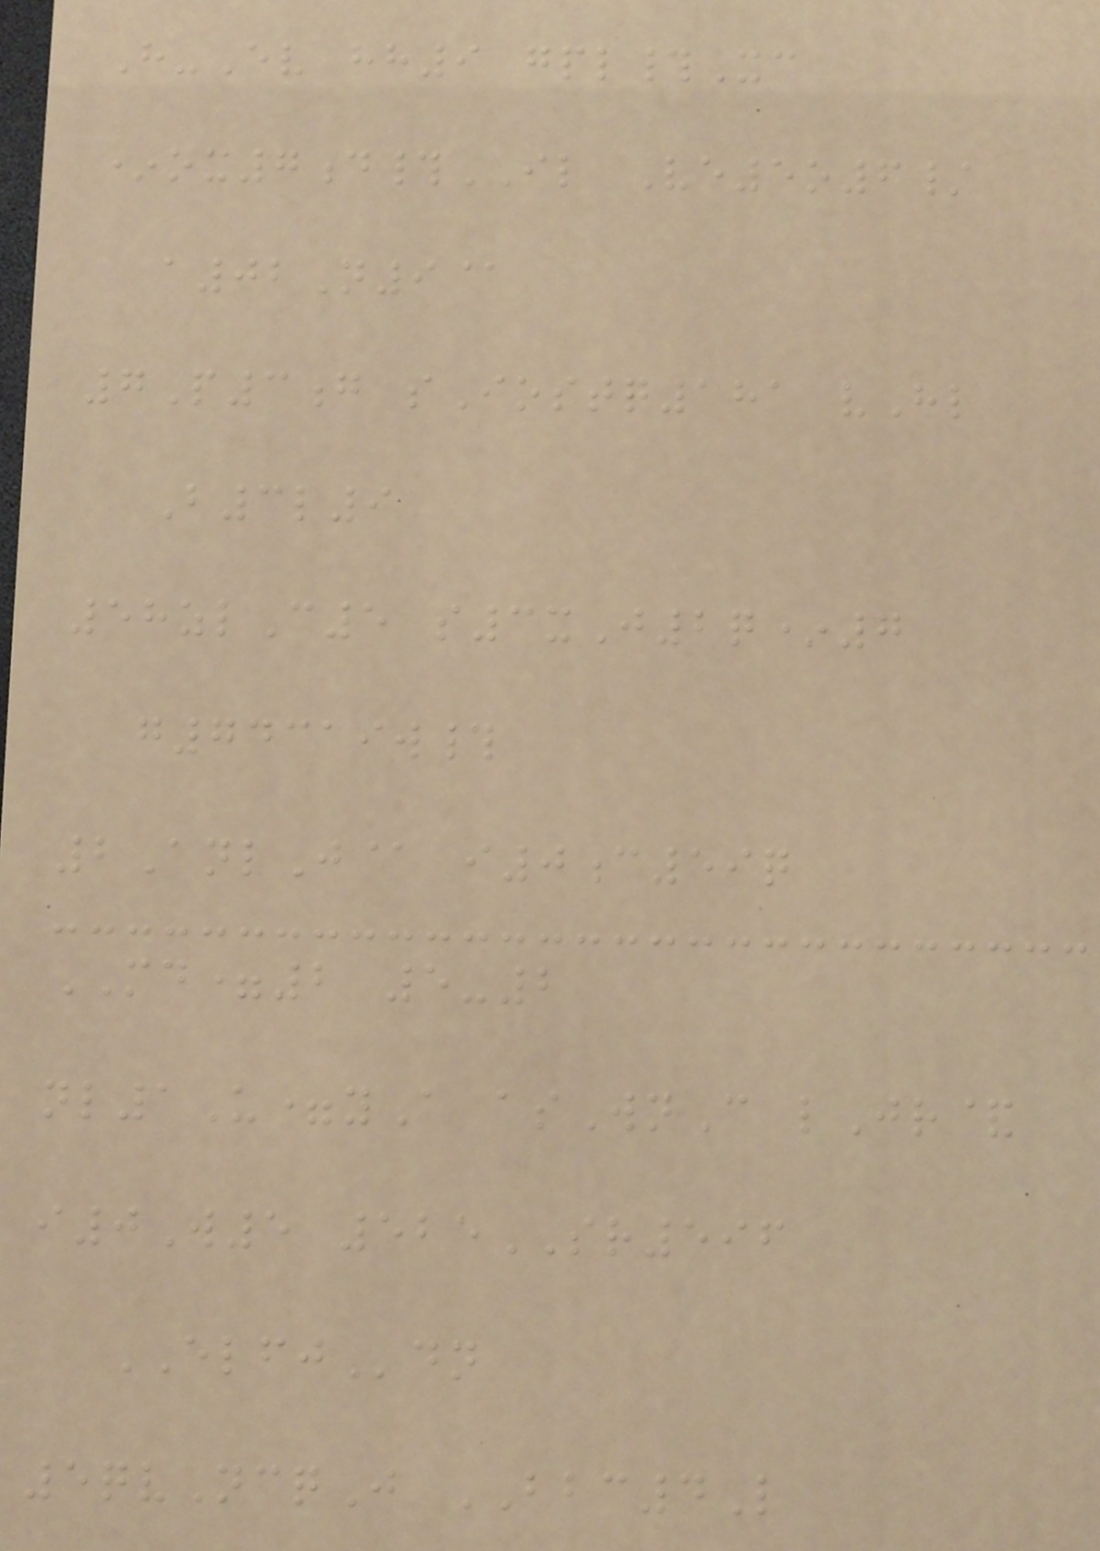H-Ev hh9 gpl#Xc
*ox7d#IL Ve5o6/
a02N9@
7P3g sIostq181 vHl
B3l9
58zlC5 s3xJ2q*7
g74319w#
2AnlJ@ i0c59q
MD=2 5-2
nl1U=yA asWnC lJr&
i0W5 525SR596
ELFJdn
5qvNcqJ BBC4L
